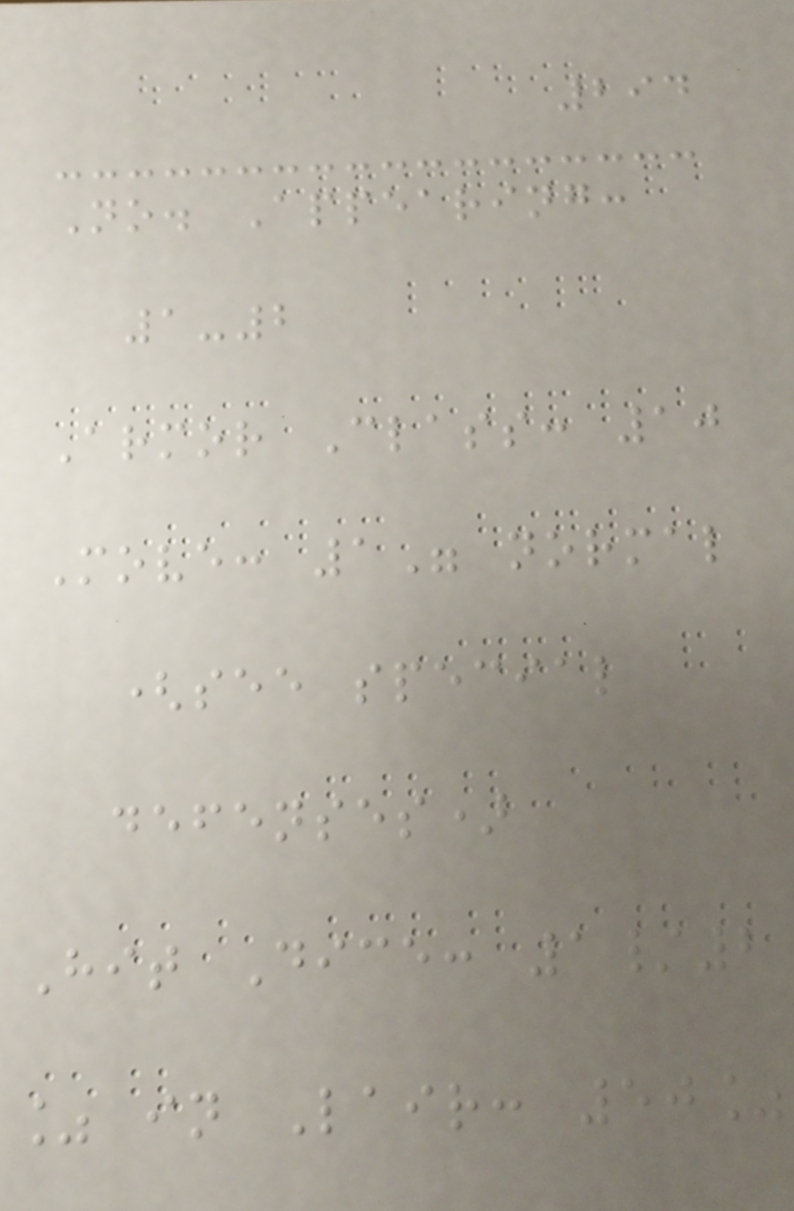294
No. Appearing:
1-2
Armor Class: 10
Move: 1" normal
(see special
defenses)
Hit Dice: 1/2
% in Lair: 50%
